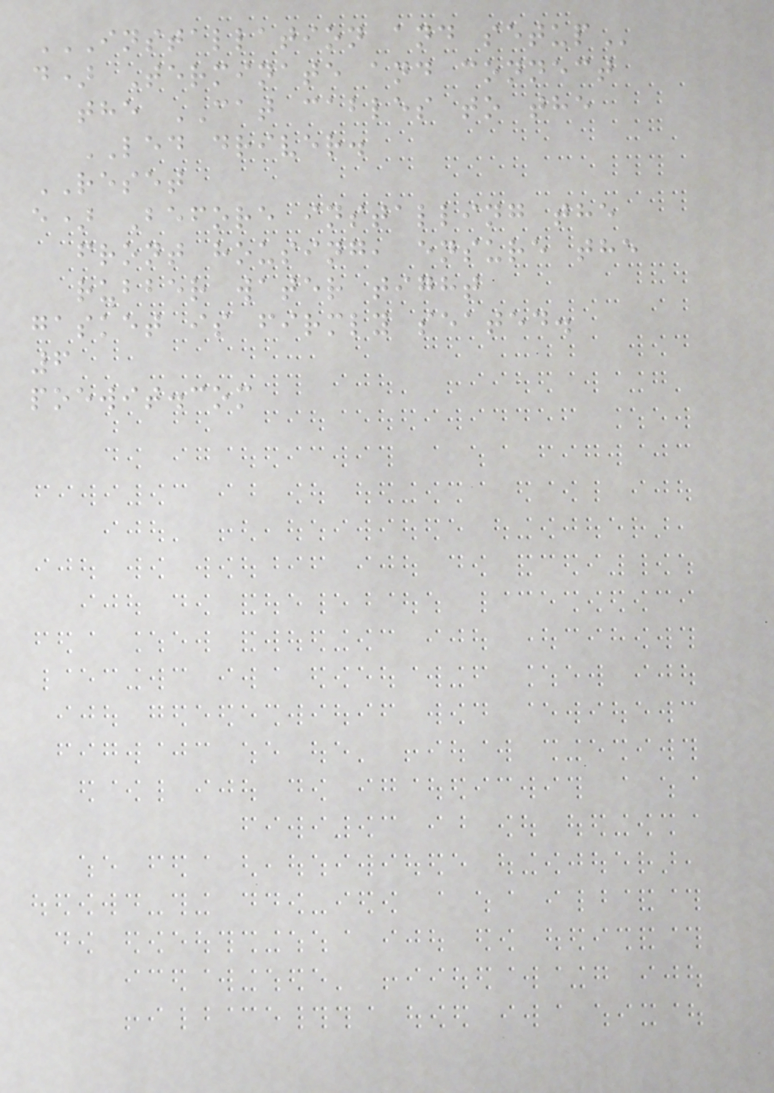INSTALLATION AND SETUP
d) Terminate and connect
the CAT cables to the
LED driver.
RESET
e) Before installing the
front housing, ensure the
rubber water tight
gasket is firmly seated.
6
poewit.com
